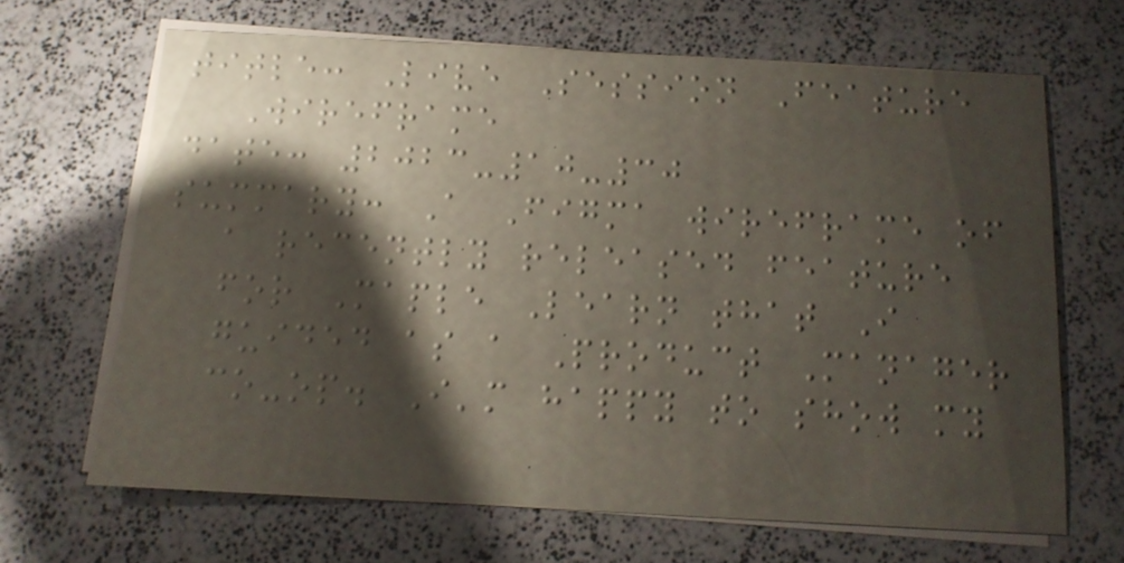title: Live Session Feature
Wireframe
date: 2023-10-30
summary: A Figma wireframe of
a recently released feature
for Maple Learn that I
guided as a Product Manager
co-op. I'm happy to show my
